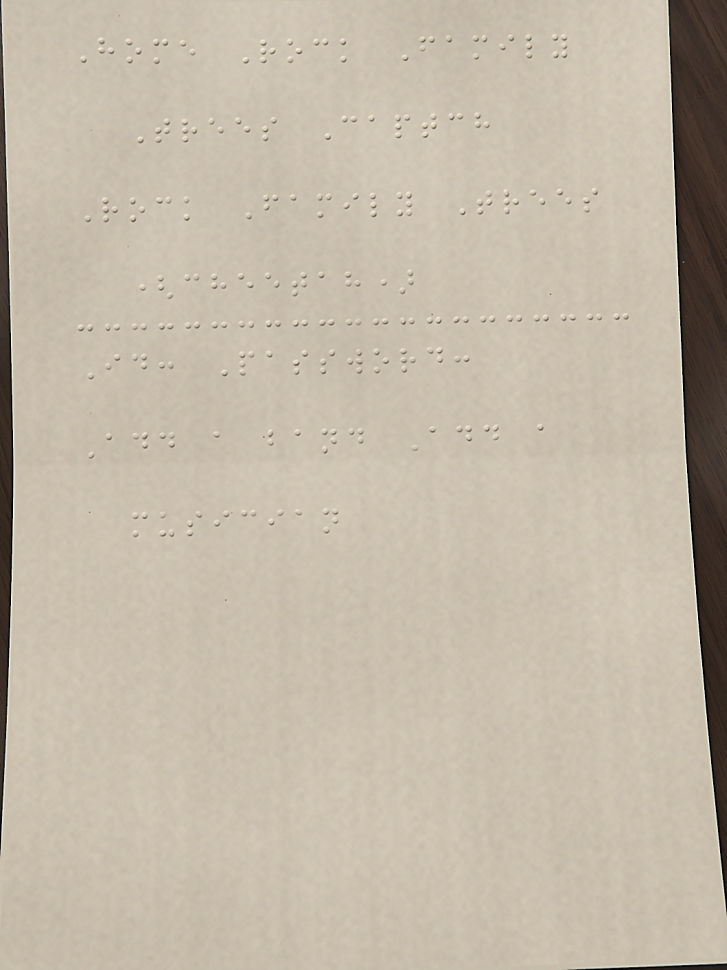Home Rock Family
Trees Captch
Rock Family Trees
(cheetah)
Id: Password:
Add a band Add a
musician
